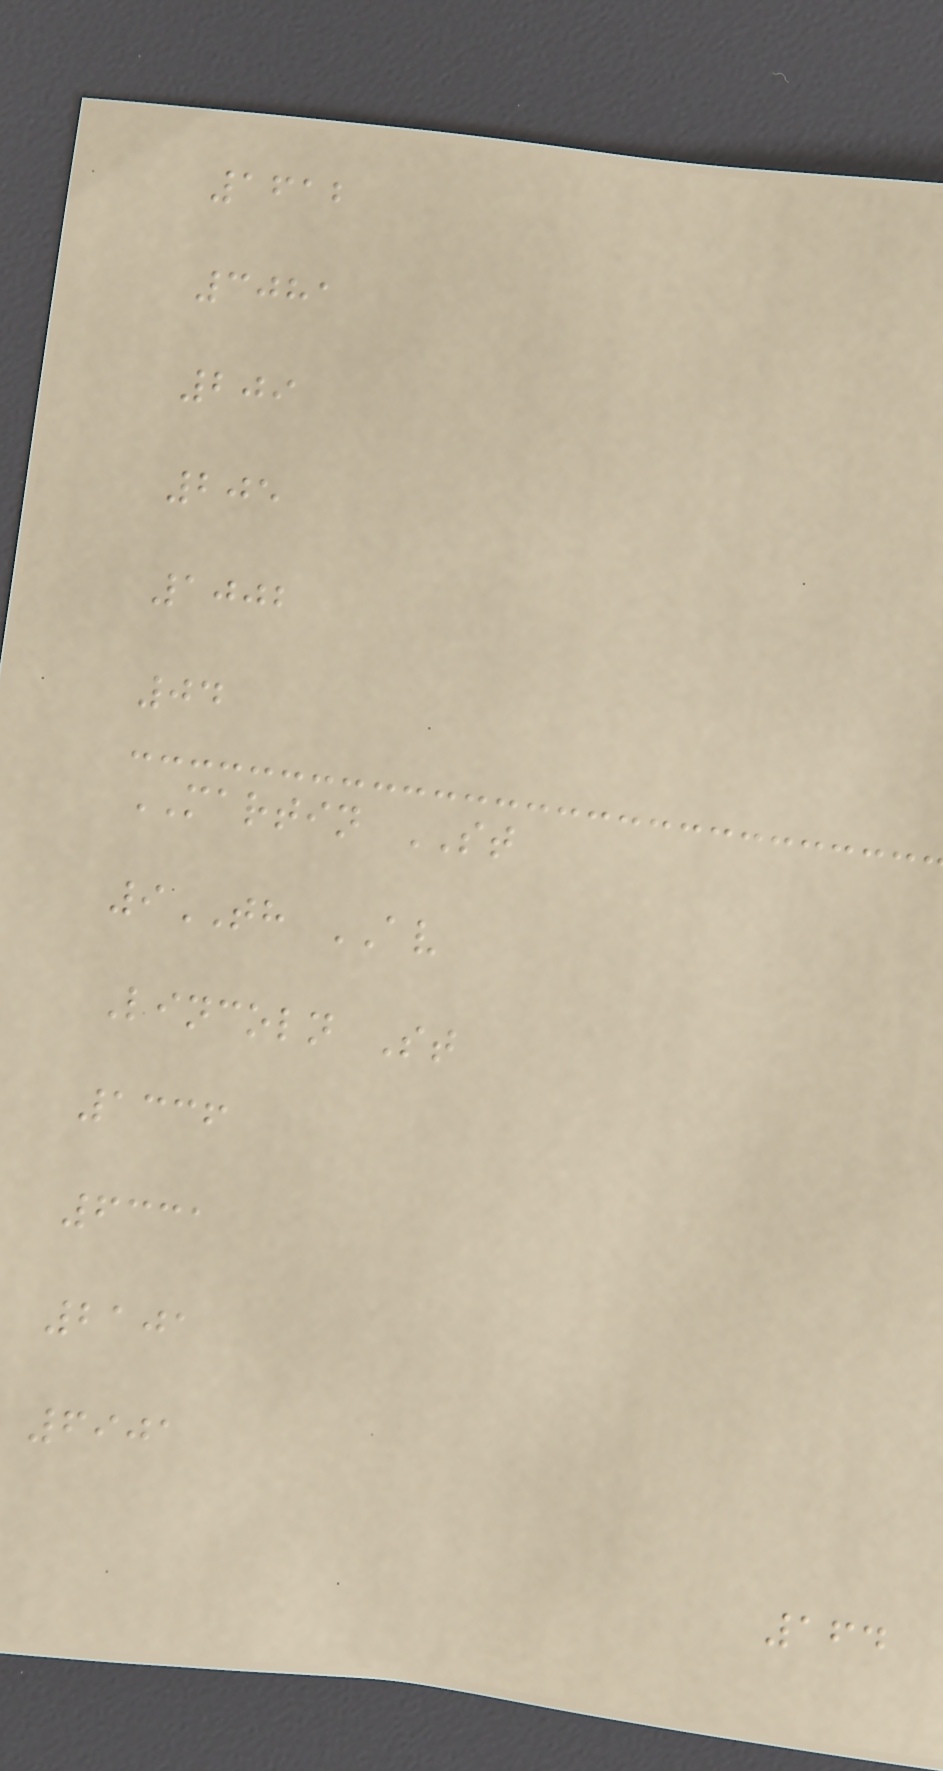1612
3081
209
205
1002
04
MARTIN ST
9TH AV
Lincoln St
1336
6331
2101
6901
164
